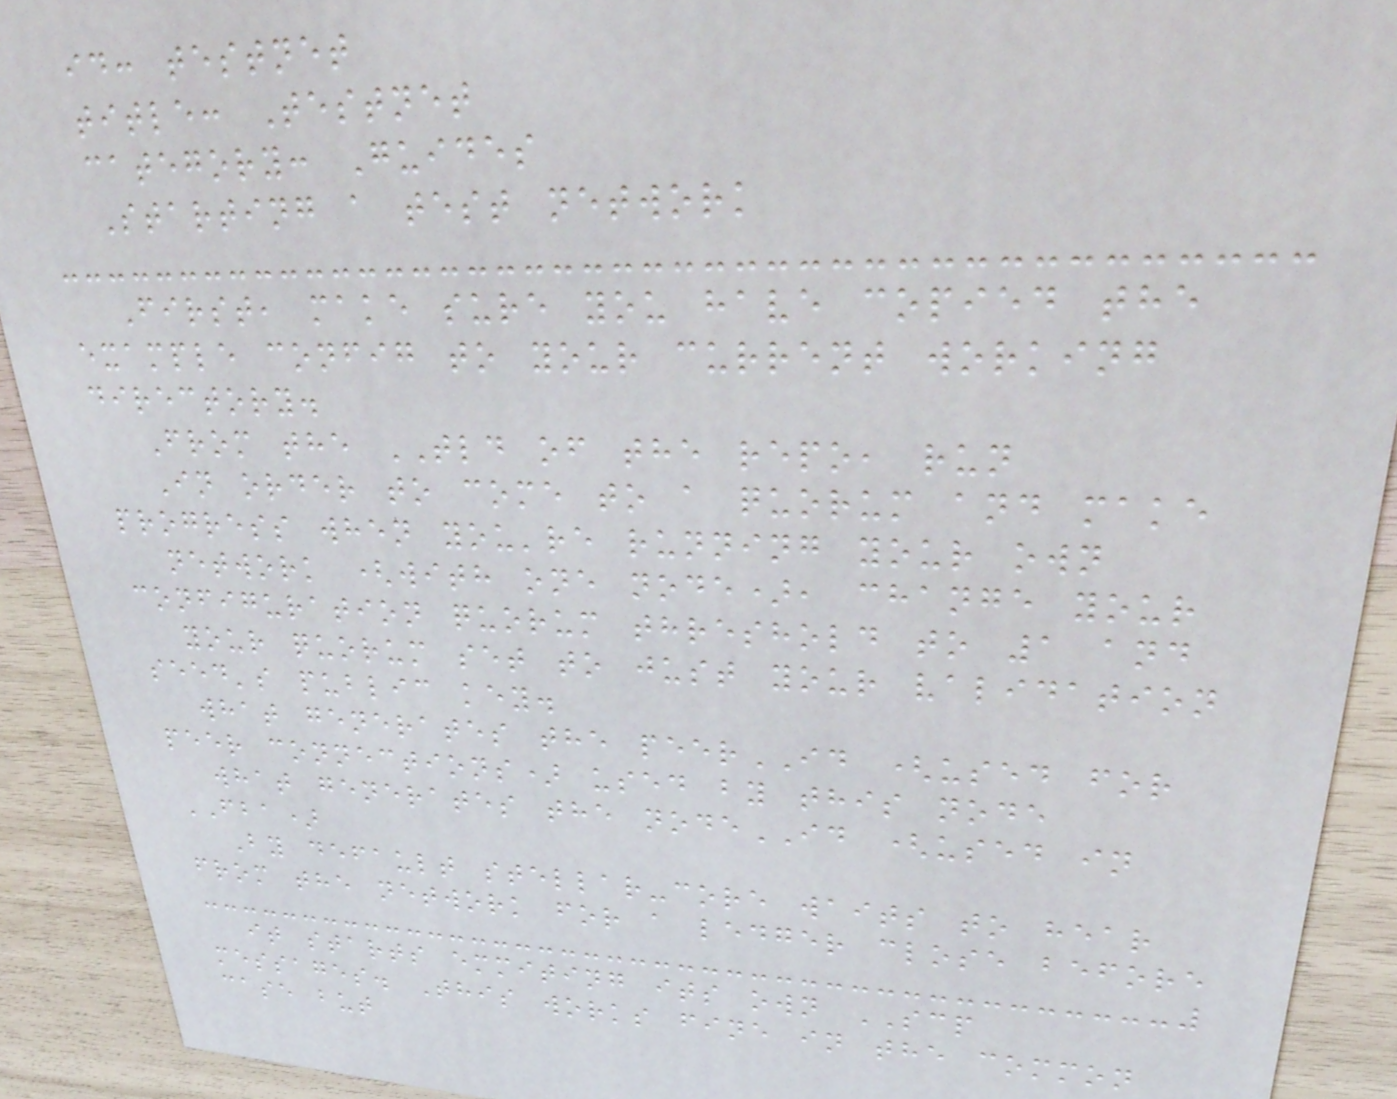id: testnet
title: Testnet
category: Guides
Starting a test network
First, make sure you have copied the
example config to your current working
directory.
From the TLD of the repo, run
In order to come to a quorum and make
progress when you're running your own
network (with one node), change your
configuration quorum threshold to 1 and
your quorum set to just your validation
seed's public key.
what generates the peerID (used for
peer connections) used by this node
what generates the nodeID (used in
FBA)
By default stellar-core waits to hear
from the network for a ledger close before
it starts emmiting its own SCP
messages. This works fine in the common
case but
